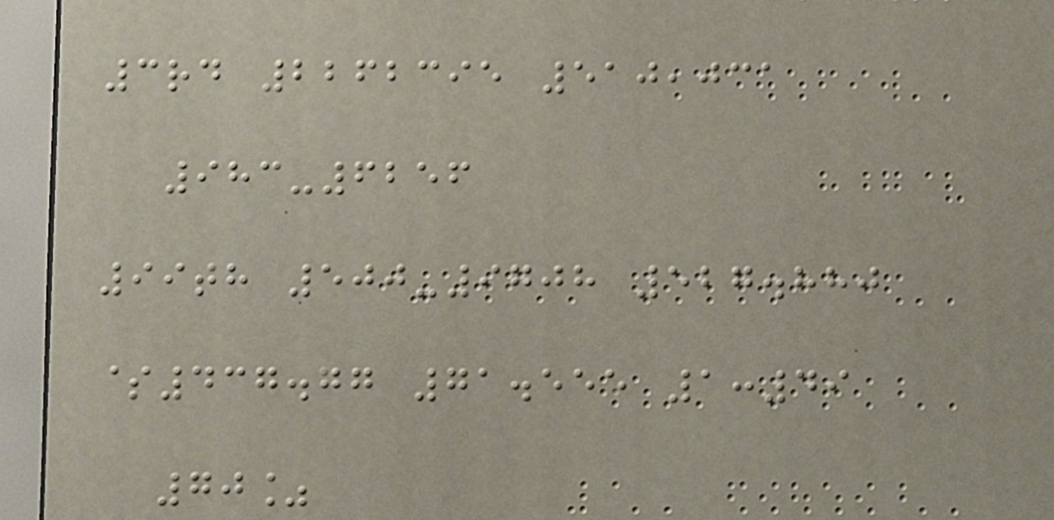3rd 2262395 510,031
983-6256
99th 500-9708 527.880
$437.77 71.555 1:49
70%
